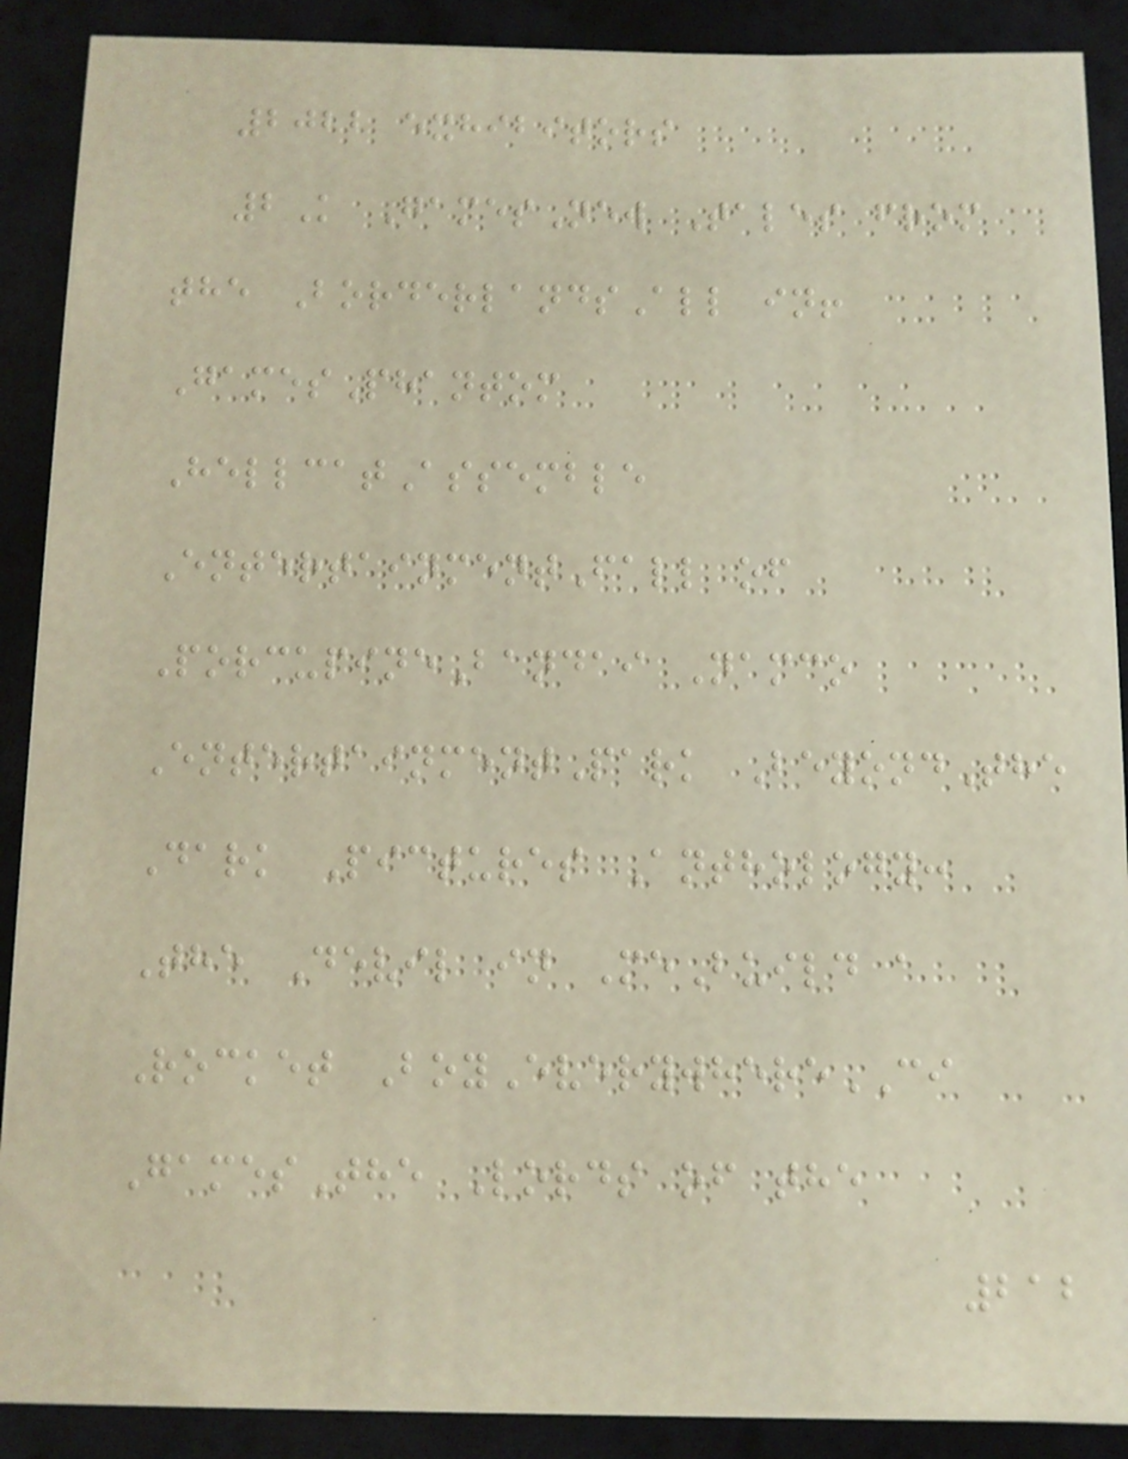2022 exhibitors
2K GamesNew Tales from
the BorderlandsAll in!
GamesPhantom
HellcatAssemble
EntertainmentFall of
PorcupineBandai Namco
EntertainmentPark BeyondThe
Dark Pictures Anthology:
The Devil in MeBuild a
Rocket BoyEverywhereCI
GamesThe Lords of the
212
